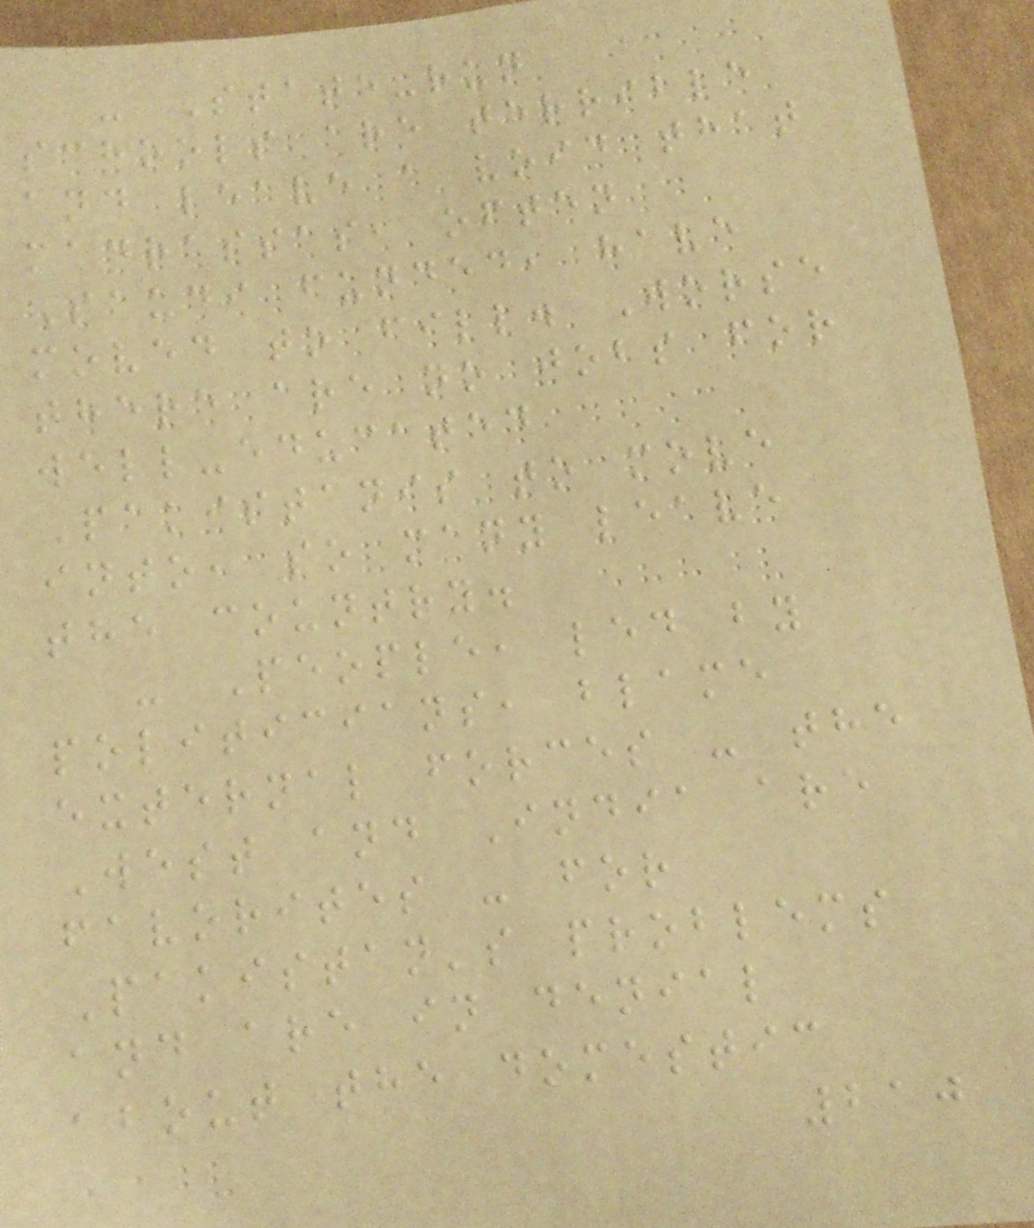- State-run
schools are terrible
and leave a void that
madrassas, often
Saudi funded, have
moved to fill. Worse
there are no jobs for
well-educated
Pakistanis to move
into, so many leave
the country.
- People, led by
politicians, blame
external forces - the
West and India are
favorites - for
Pakistan's problems
and are in denial
about the domestic
210
